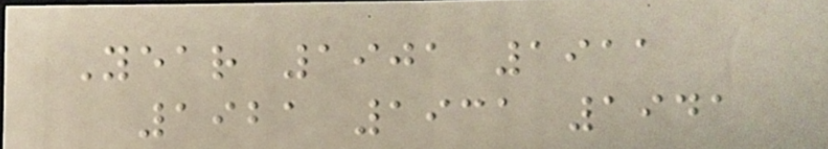Year 1901 1911
1921 1931 1941
